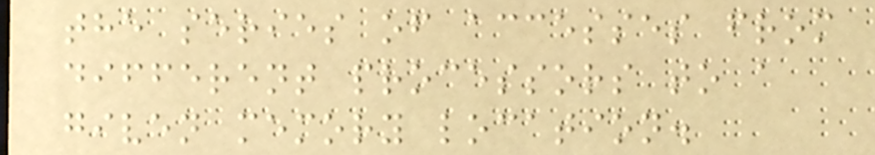the series of accesses from
different processors to a
given memory location.
